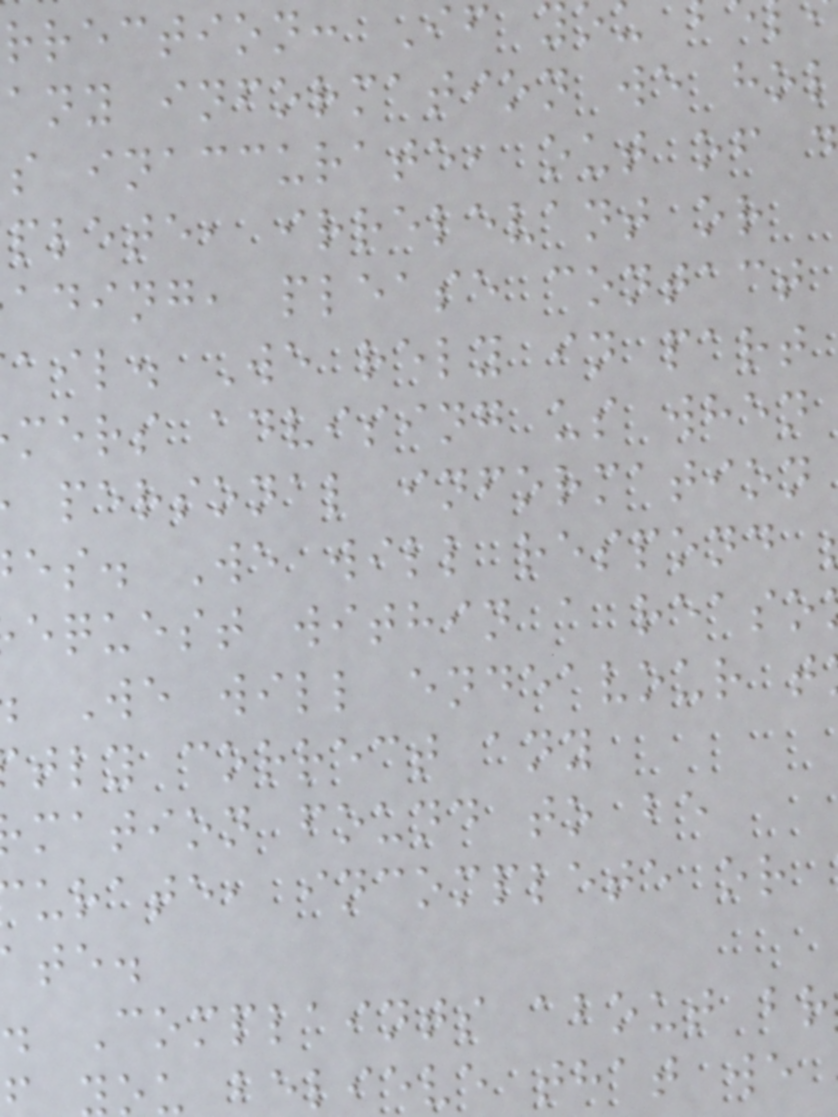rrection: If y
any information we hol
s inaccurate, out of d
plete, irrelevant or
ading, please contact
ail. We rely in part
mers advising us when
personal information
es. We will respond
equest within a reaso
We will endeavour t
tly correct any
mation found to be
urate, incomplete or
. Complaints about br
ou believe that we
